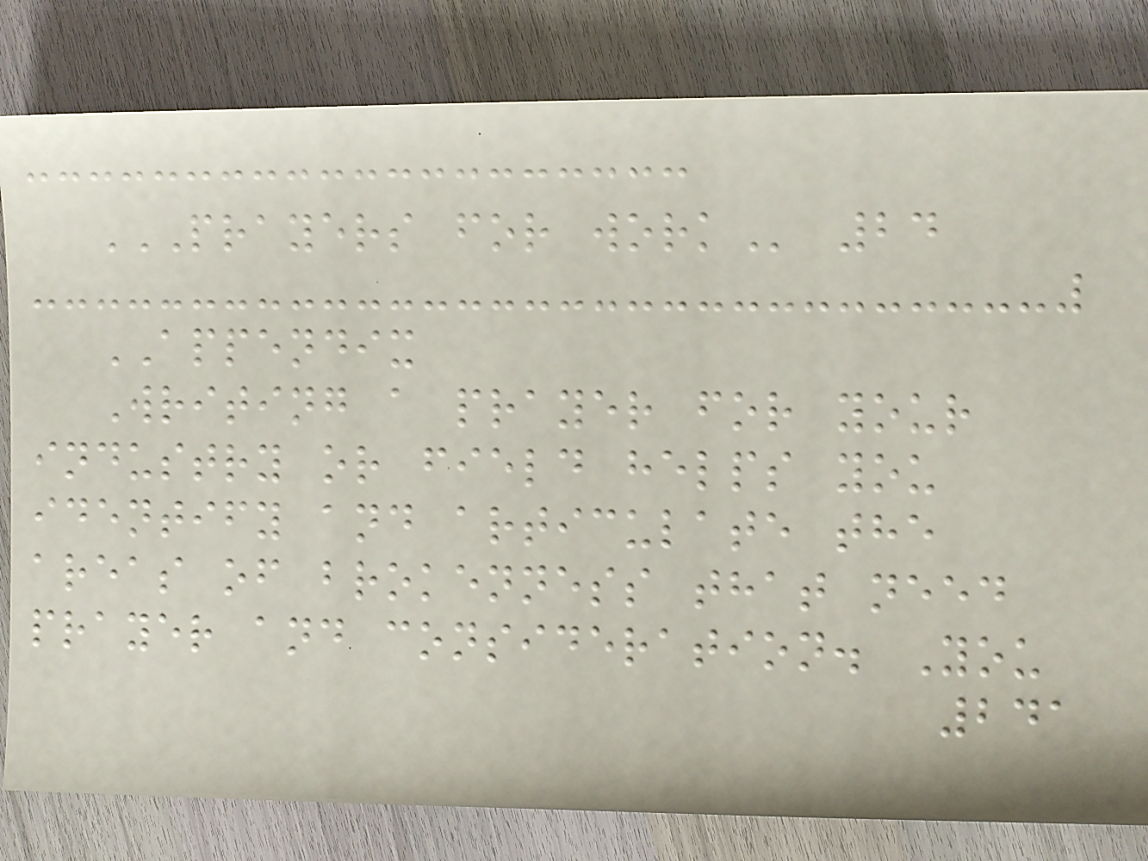PRAYERS FOR WORK 24
APPENDIX
Writing a prayer for your
industry or field helps you
identify and articulate the
areas of brokenness that need
prayer and consideration. You
241
